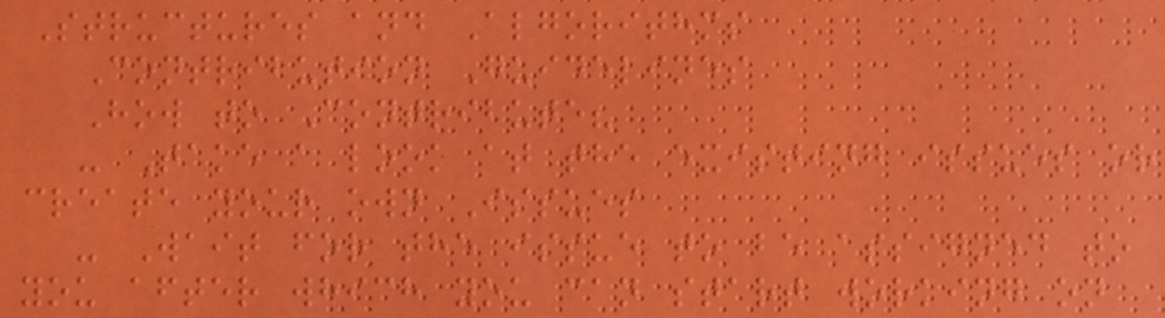Structures and Algorithms
Contribution Guidelines
How to Contribute?
- Take a look at the existing issues or
create your own Issues
- Wait for the issue to be assigned to
you after which you can start working on
